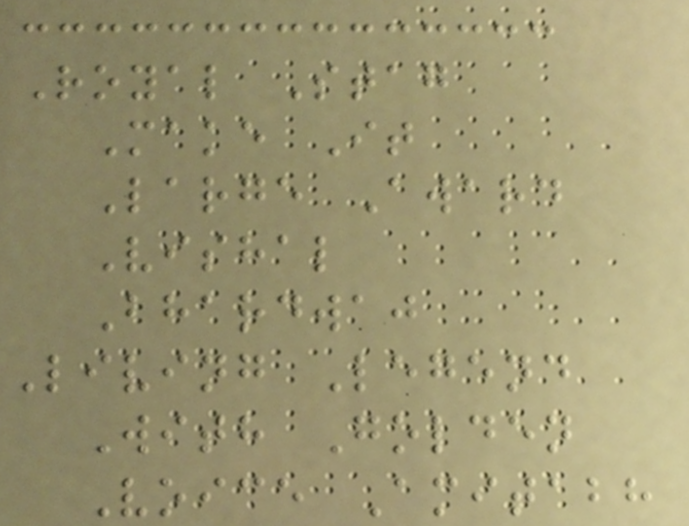Royal Stag
Make It
Large Award
Vishal
Bhardwaj
Living Legend
With Golden
Voice Amitabh
